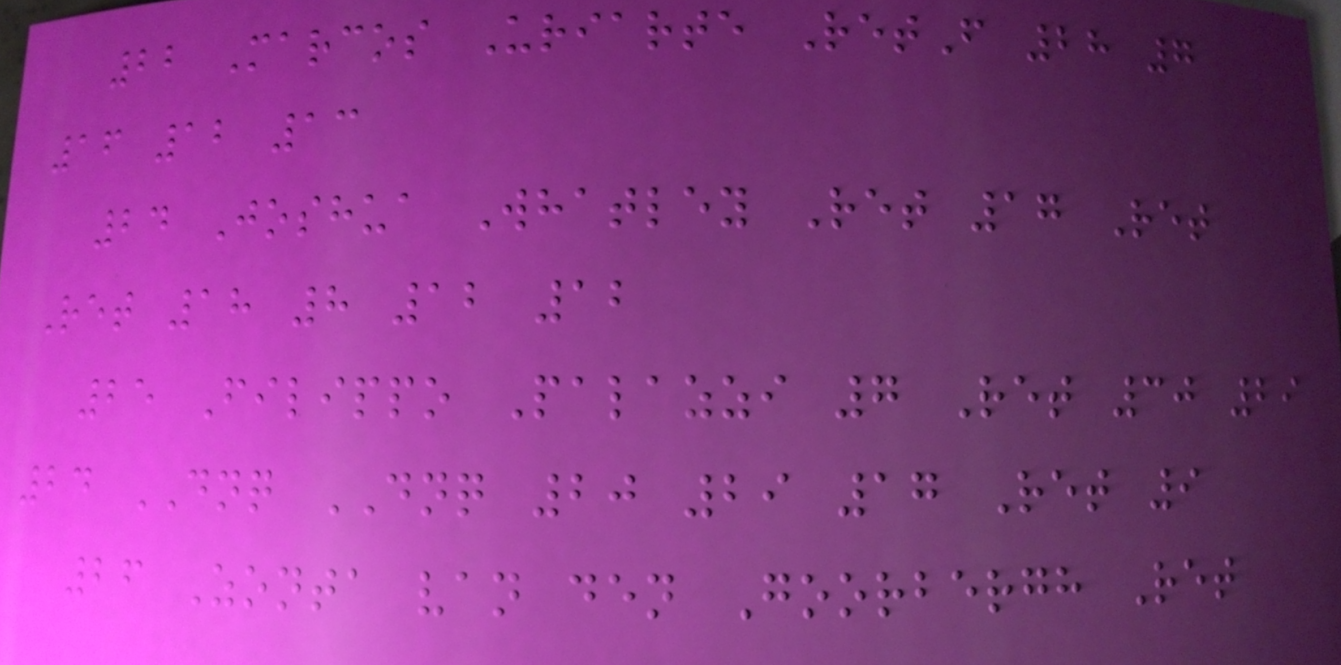22 Marcos Uriarte RetF 28 7
16 12 13
24 Joshua Whatley Ret 17 Ret
Ret 18 8 12 12
25 Filippo Palazzi 7 Ret 30 29
24 DNQ DNQ 20 29 17 Ret 9
26 Zonta van den Goorbergh Ret
